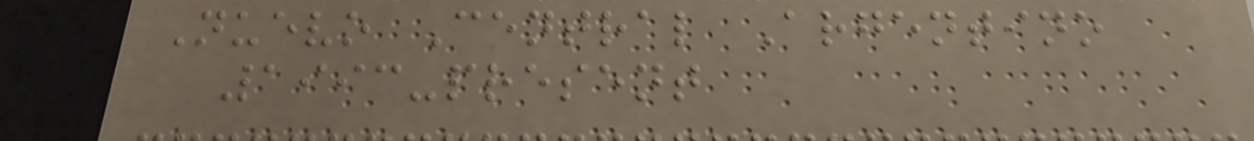Nuevo Central Argentino
1993-present
